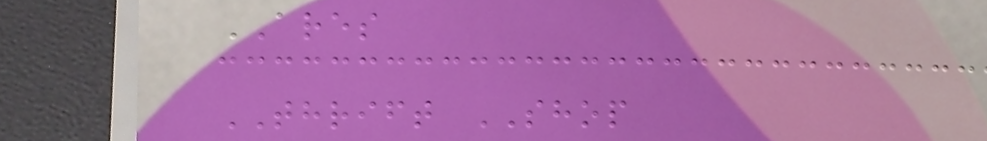ARES
THRIFT SHOP
